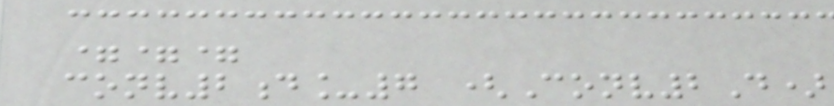===
conv2d_7 (Conv2D)
